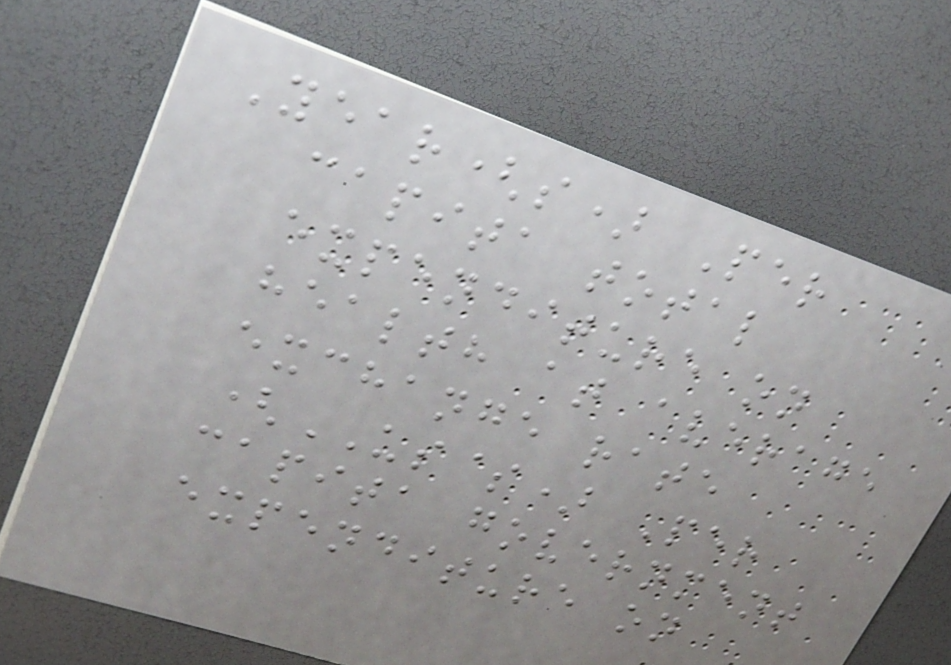Year(s) Per
capita total
expenditure on
health at average
exchange rate
(US$) Per
capita government
expenditure on
